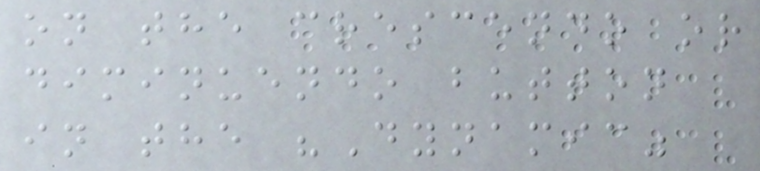on the crescendo or
diminuendo button
in the "Dynamic"
